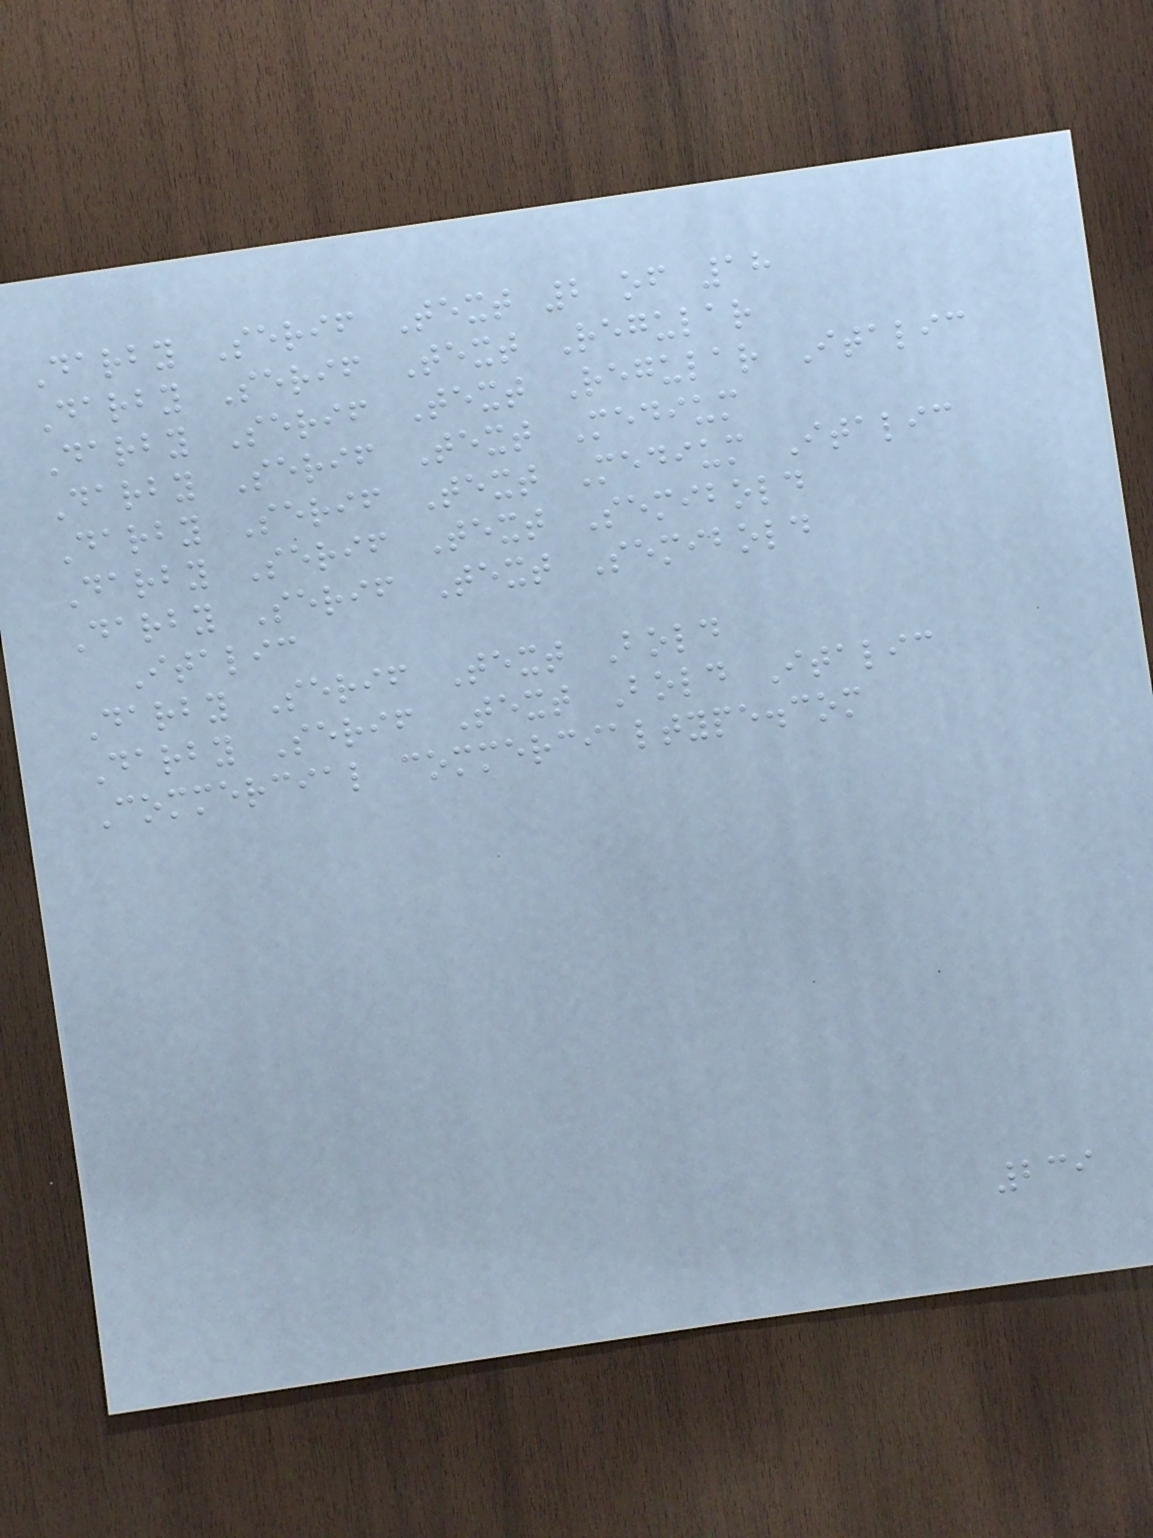Darby Serif Text 2 of 18
Darby Serif Text Regular
Darby Serif Text Regular Italic
Darby Serif Text Medium
Darby Serif Text Medium Italic
Darby Serif Text Semibold
Darby Serif Text Semibold
Italic
Darby Serif Text Bold
Darby Serif Text Bold Italic
Commercial commercialtype.com
239
